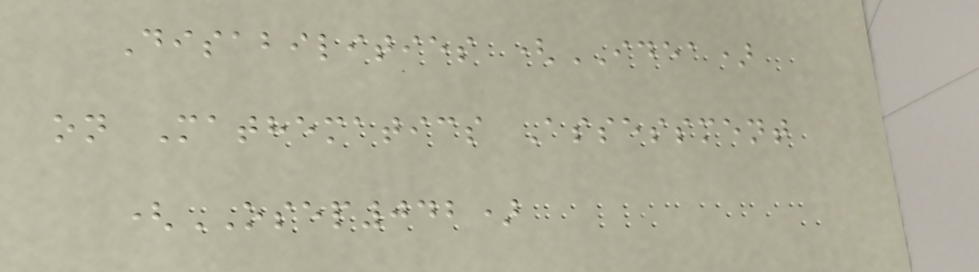Disabilities (IDEA)
on Mathematics Assessment
(OSEP042)
